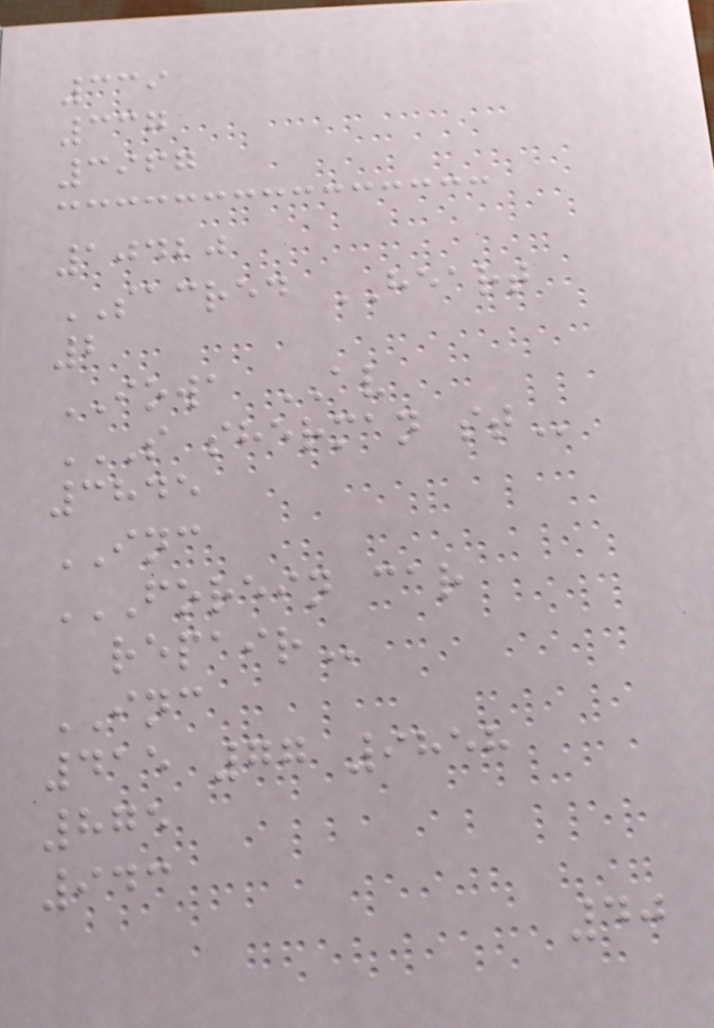339
337
3967
10420
SACRED HEART
2
IOWA AV
S SHERMAN ST
3845
INC
FOREIN CAR
REPAIR
INC
415 77 9858
875
943
40
